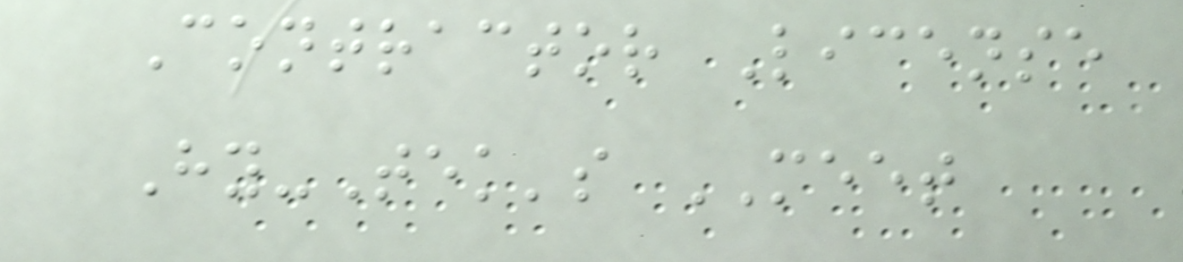Contractor License
Hy-Tek's MEET
